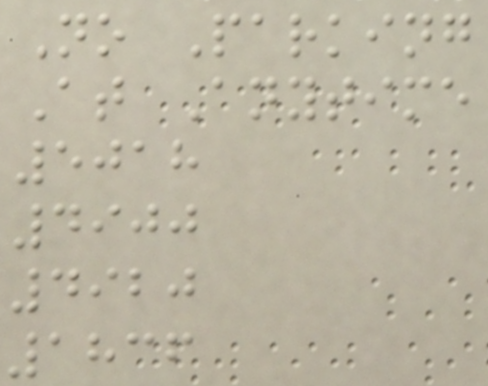No Parking
At Anytime
5018
4900
4920
1836
